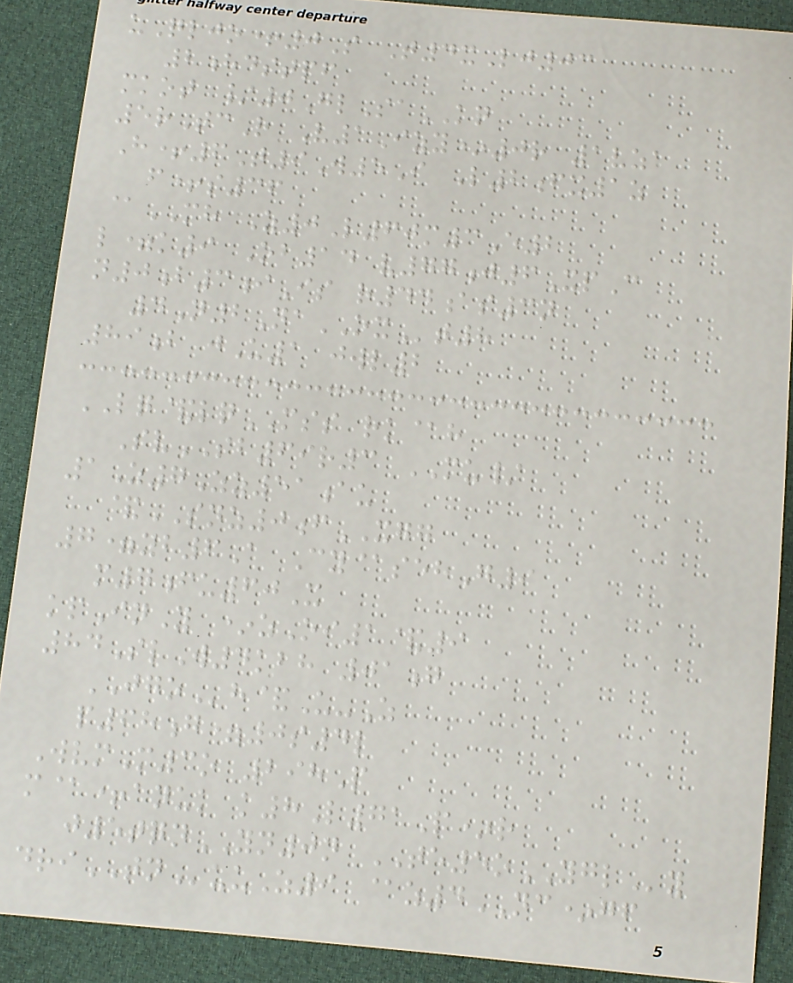uQljo+0S T4xLj03
2hdstpf
mkot /0GlSaKQ
5rTcR V1Izy*0r 1vza
H+6T9W5I L2fx1z
f+s36
@MH Z0L60m3E2
l=k9 Ob14 v77j6XpC
n0b3iIs r44as3n
4N2NaOXt8
89b jU1 jwl2
LQ&lqMSS rk@h
SvSB69r3 MU/
1Z7Zz51au
&SNZ0fXGG
7=yb6A Cy@sehG9
m7fu60X
kpInY *zOi1&9
84SlW4kbh 01g
JGOh&U-Z
p68g=0s4l
WvmM3o 298P
m@+anuk k8L71P*r
j5tqnYN0n TE5oYGLy
driTNuuZ9 @z4NC*gf
